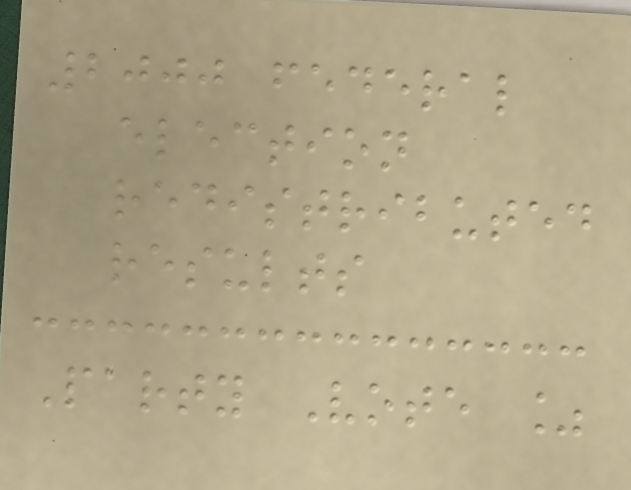2000 federal
election
redistributed
results
Party Vote %
